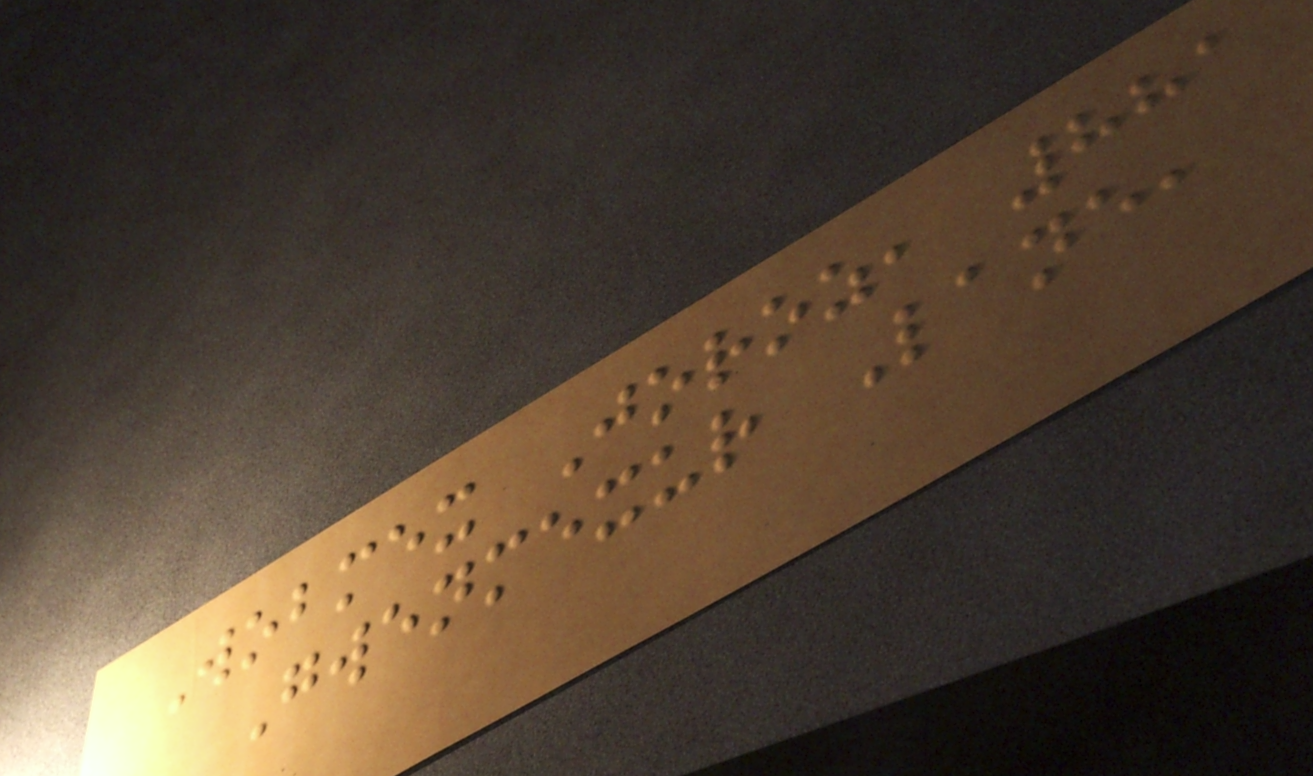Wobmex Joroz, 881
Gwenmexur Lane,
